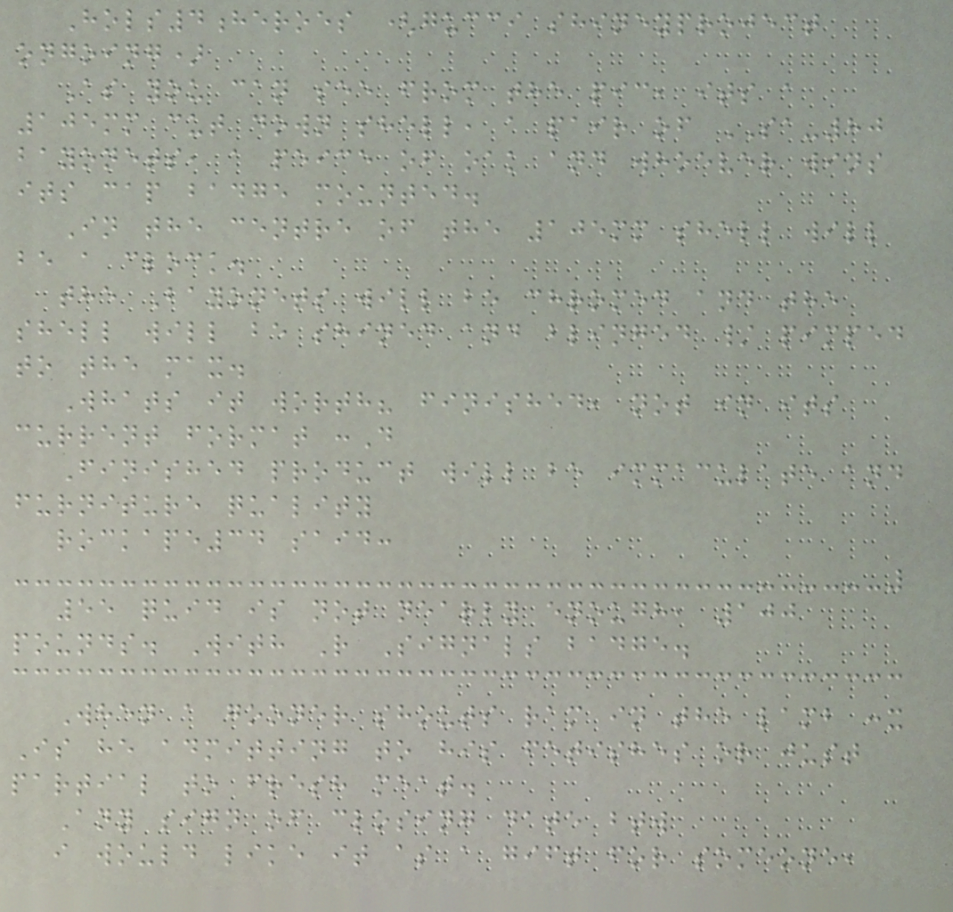Hols4heroes (gucci shineyproject
ongoing)
As you can see from the pic, its a
105mm cut down shell, a pair of SA-80
bayonets, a peice of oak and whoever wins
its cap badge mounted.
In the centre of the 105mm shell will
be a clock.
the Bayonets will be chromed and the
shell will be shined and blinged / pimped
to the max.
Whats it worth? finished, not in its
current format :D
Finished product will be immaculate and
furniture quality
rockape34 said:
55 quid is not nearly enough, 100
pounds. With R Signals badge.
When a gooner shouts ram in the lamb :x
Is he admitting to his fetishes or just
partial to fresh meat.
Any sign of closing date btw
i would like it as a gift for someone,
